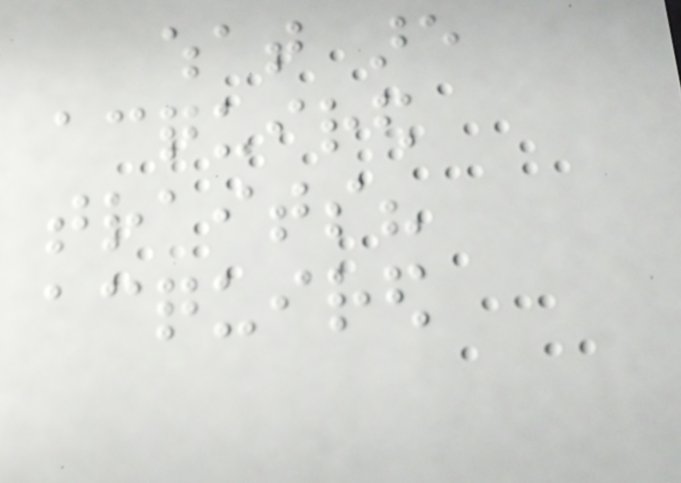what are
acquired
traits?
acquired
